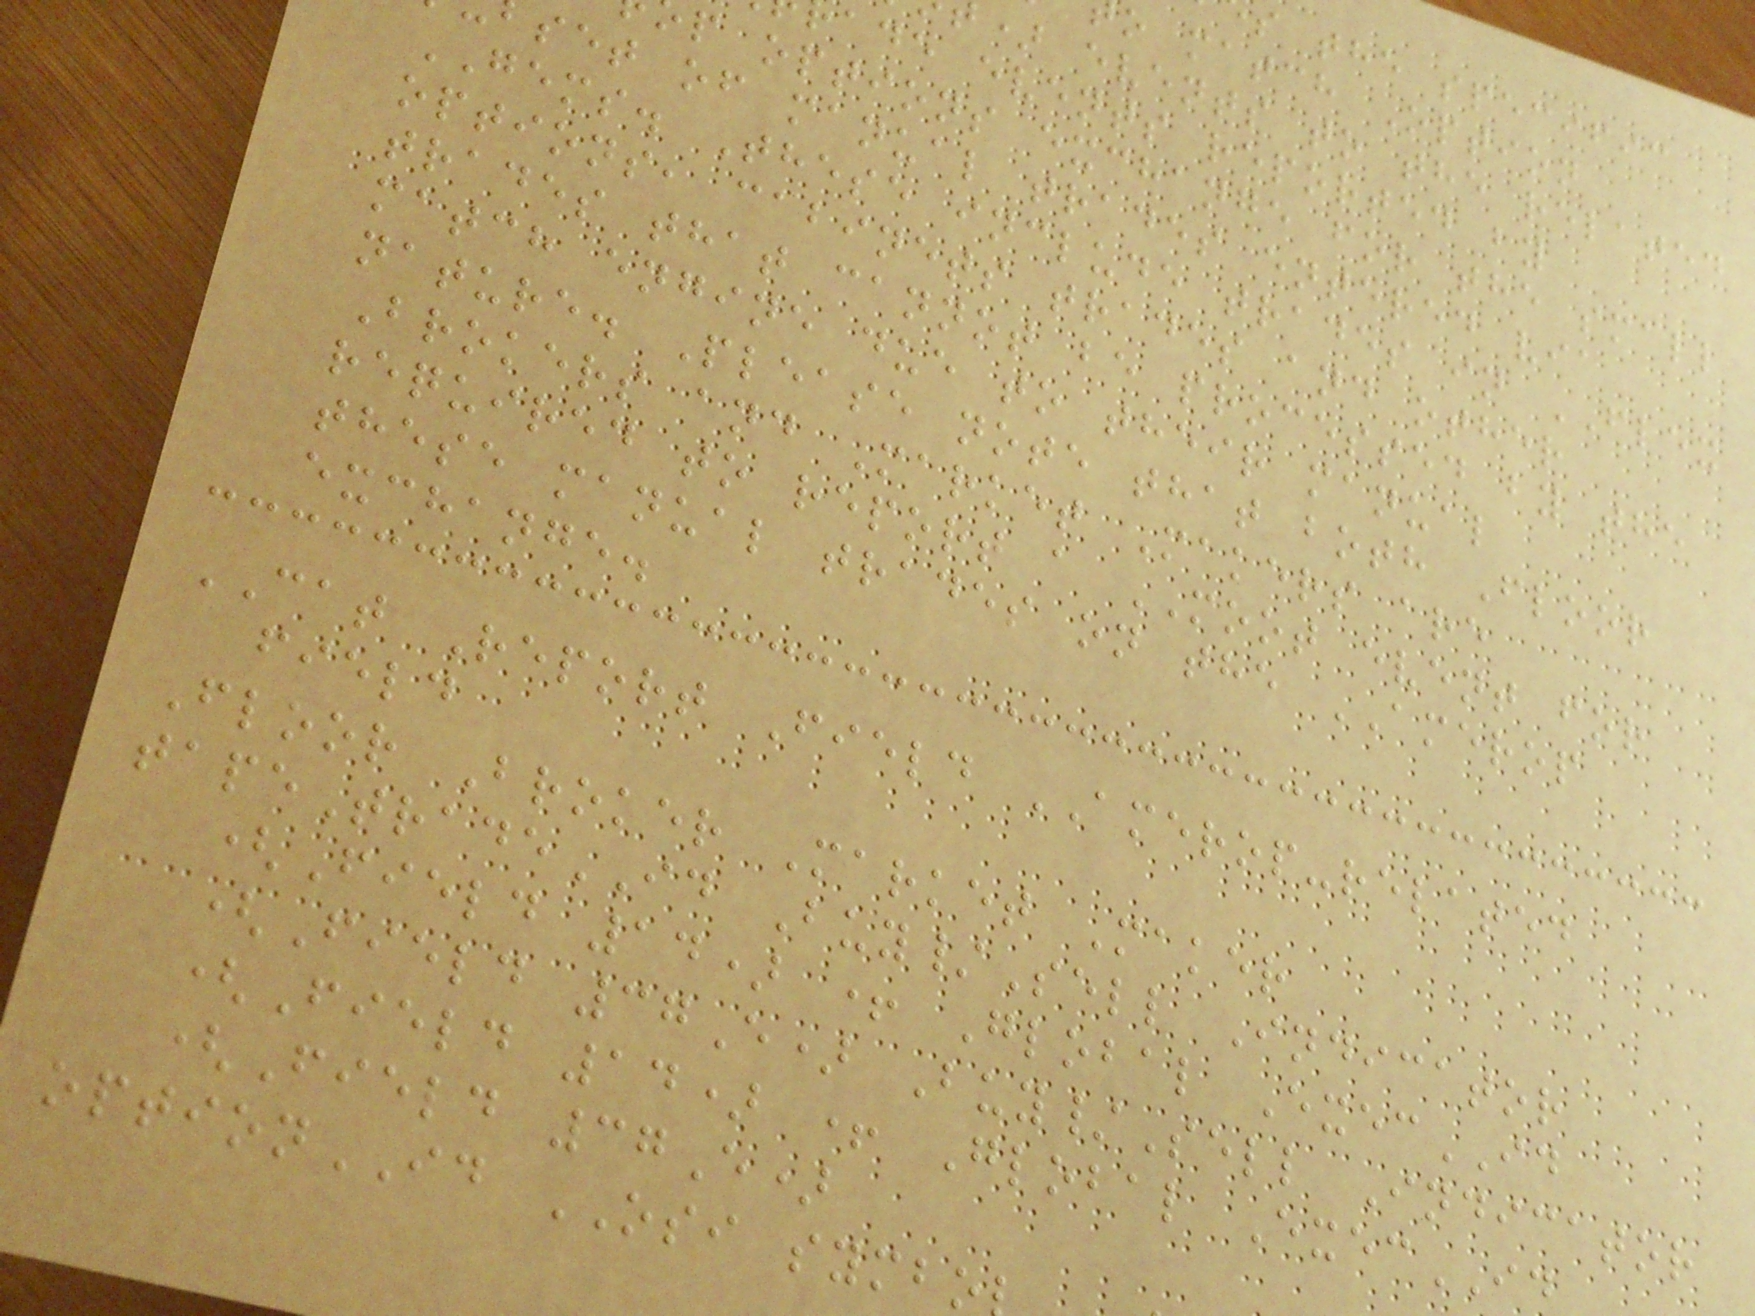s the specific
o match Option
) events to the related
ade events reported by
p options exchange for the small
set of manual trades entered via
GEMS. These include trades in FLEX
options, cabinets trades and other
trades that cannot be processed by the
match engine due to their manual
nature. Please note that both Floor
Brokers and Market Makers are
required to report a MOOT event for
these manual trades on the AMEROP
exchange.
CAT Report Field AMEROP-related
field
Floor Broker Market Maker
tapeTradeID Buy/Sell Indicator
(Field 14) + Global ExecID
(Field 37E) Buy/Sell Indicator
(Field 14) + Global ExecID
(Field 37E)
optionID OSI symbo
